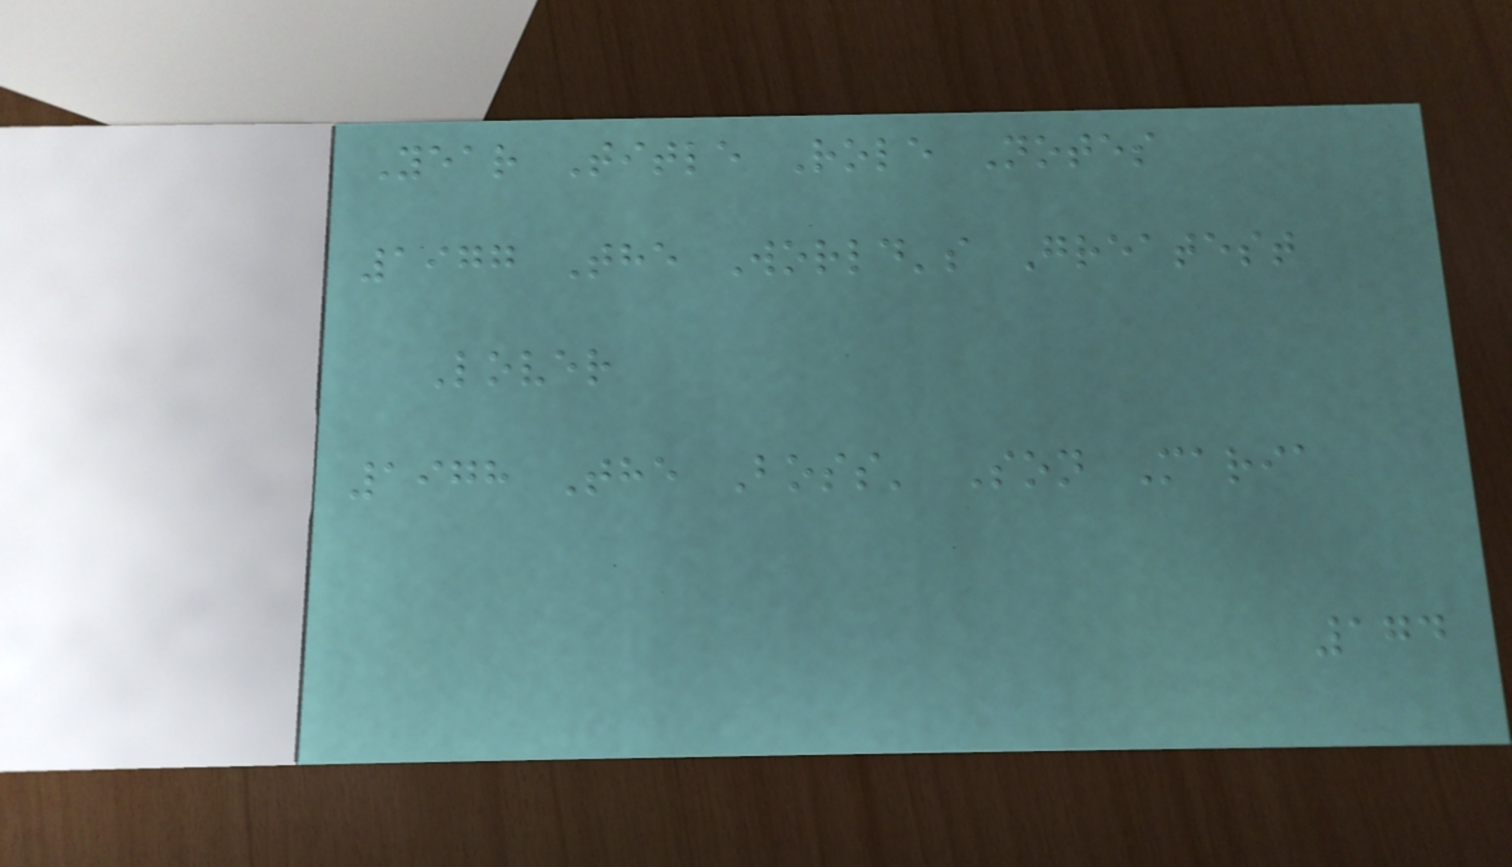Year Title Role Notes
1977 The World's Greatest
Lover
1978 The Boss' Son Maria
174
